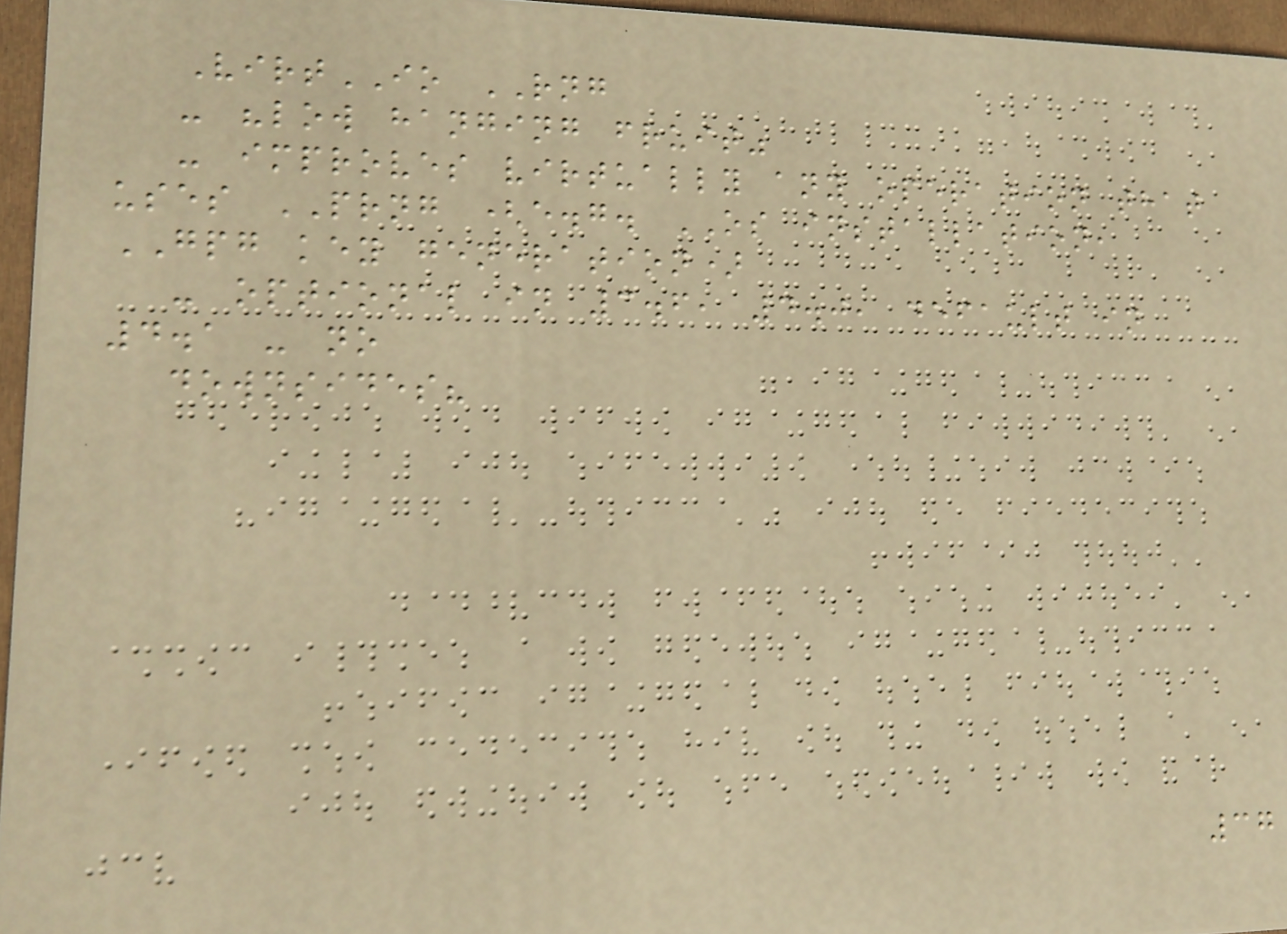VirtIO RNG
- "low hanging fruit"
- improves virtually any operation that
uses PRNG (e.g. OS installation,
GPG key generation)
- optional in 3.6, 4.0, default in
4.1 - no
downsides?
37
